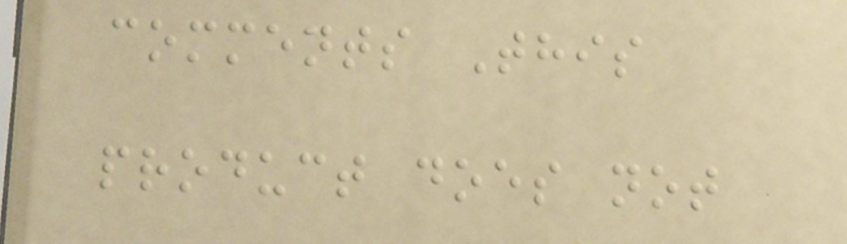comments This
product does not
